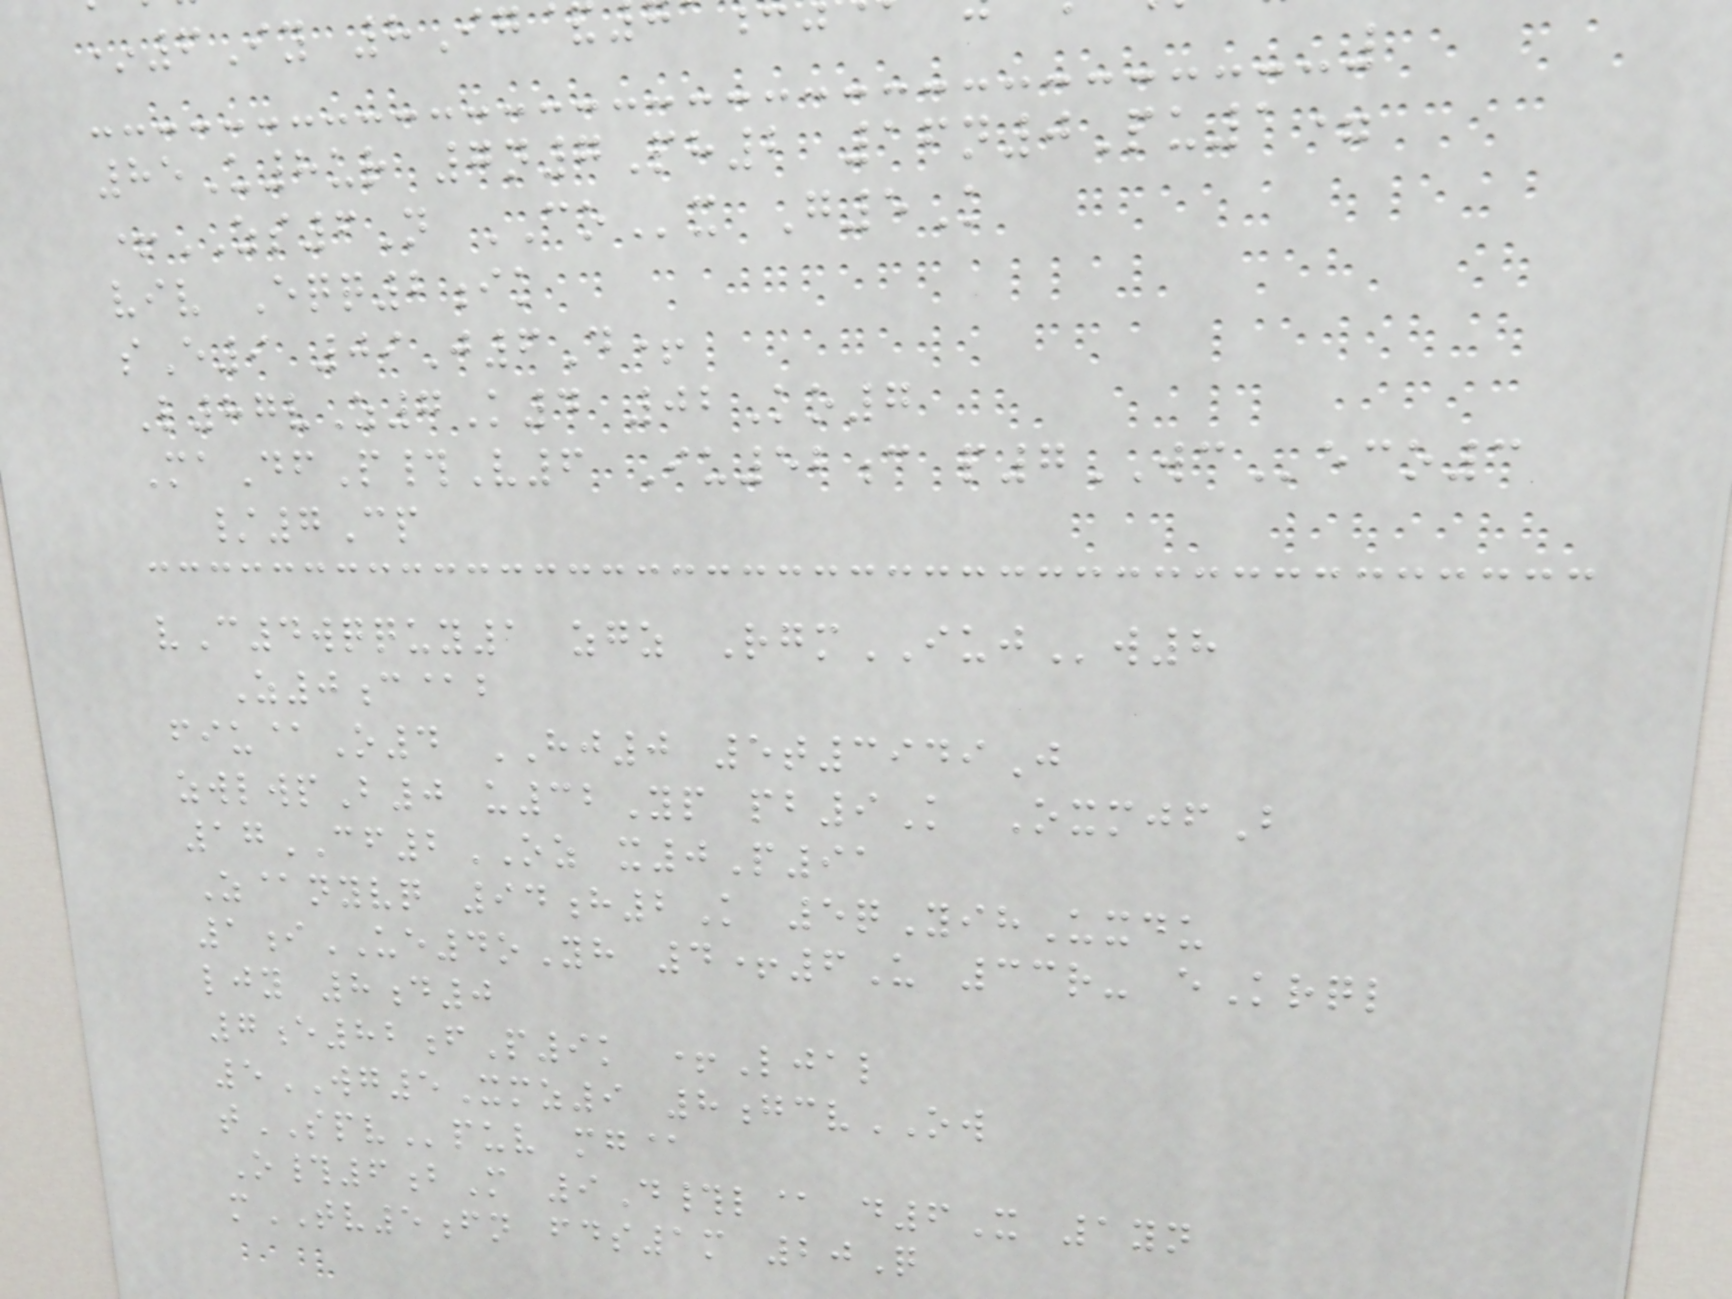*6Iy 8Ig
85U8ur 7n7Ph2 16n0Pu1=
+ZS6N COx G5K
viv Eqq2ik
sE9 09J6D+
L87vZ7K4 02Ko7
MaDfP#V6 Iu52c p7WCeco3
/7Cp
vC4wqquy1 zgz RgmIUJw8
Z0c@b
fiu@O4 HJ0 5t3949J
zwlwpB0 u32Yp pb9K OxmjfB
17CF2OZ x0P91
Z@nyvq 94h2K 5qYihUxdu
1iUE4oYh 4+6U 33r- eKrql
ljy 8d0
7e82fP9k +Ljal
5WG5Xmz9 8gcvOW
tSPVpuv mg@
O#6bM 9D#l@ d6X 1yn
mTV5fn fds1m 20Q
